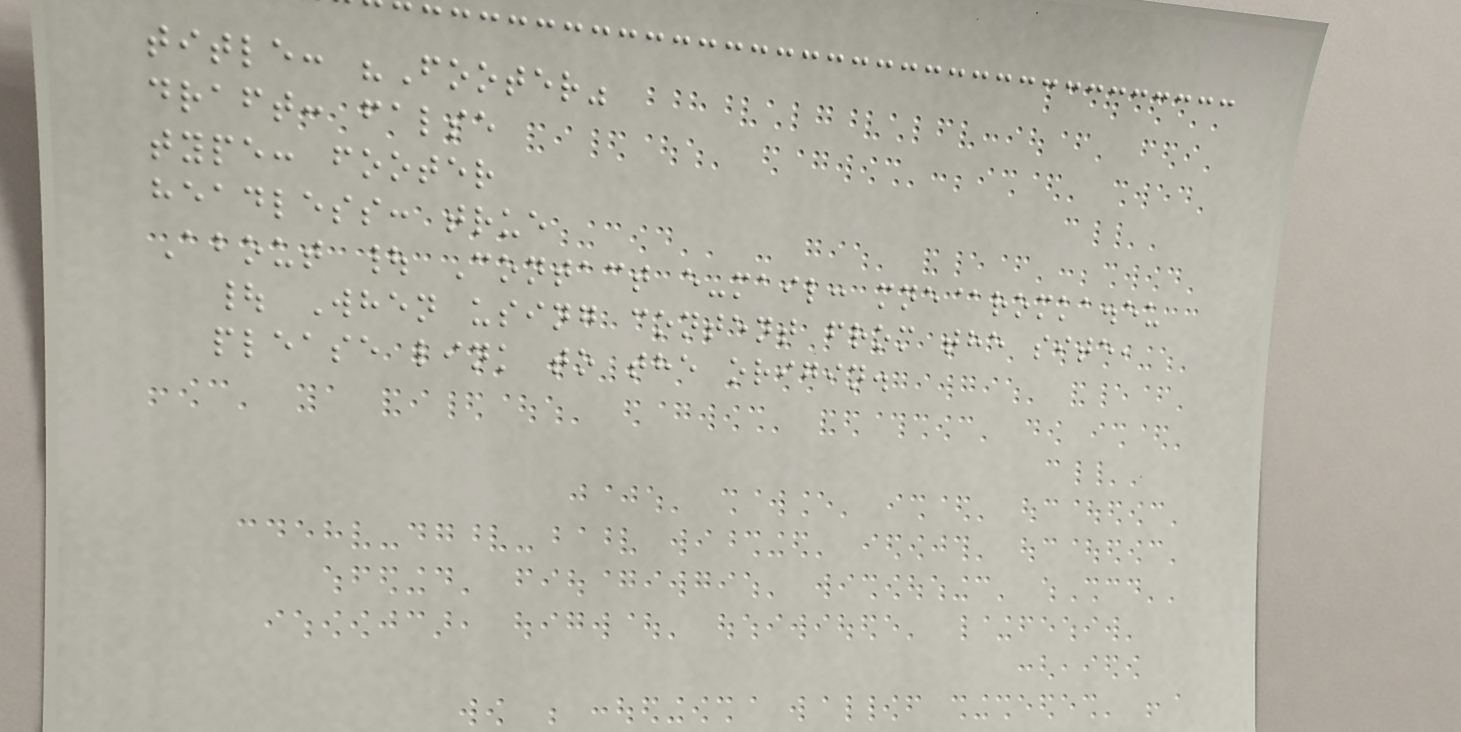title: "Footer"
draft: false
type: footer
headless: true
About | Contact e-mail: mne@romka.eu
| When using content from the site,
please link to the origin.
